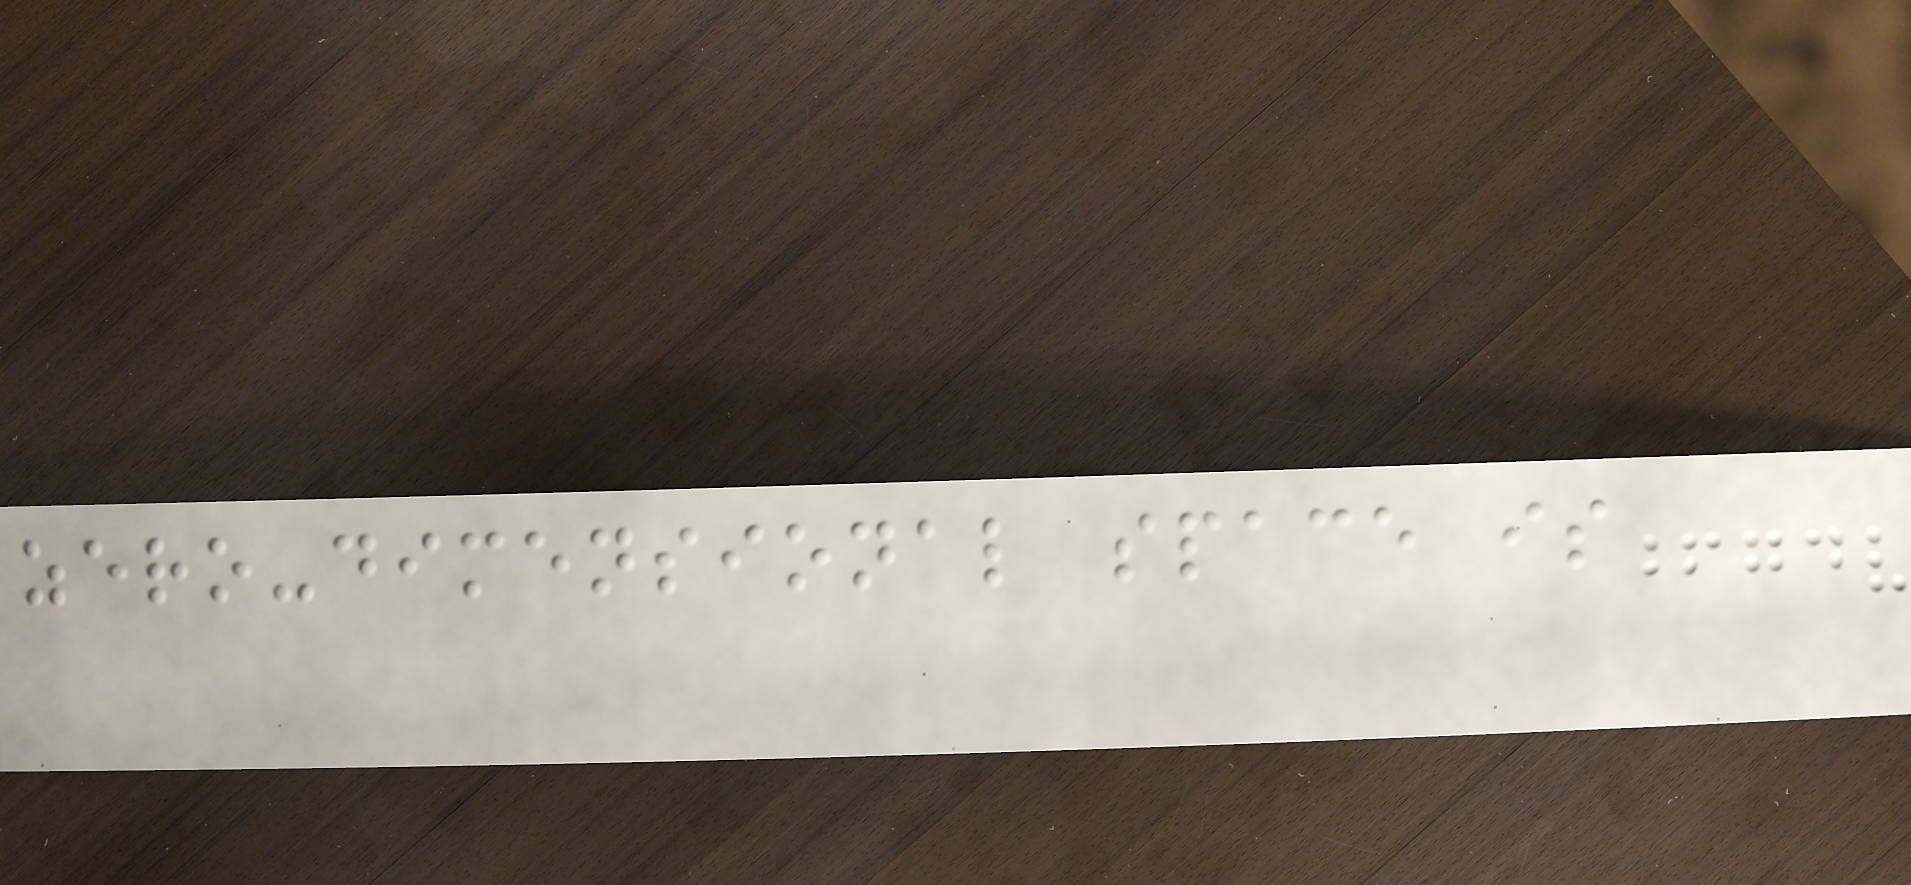zero-dimensional space is
